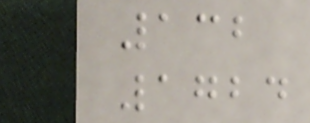132
1724
